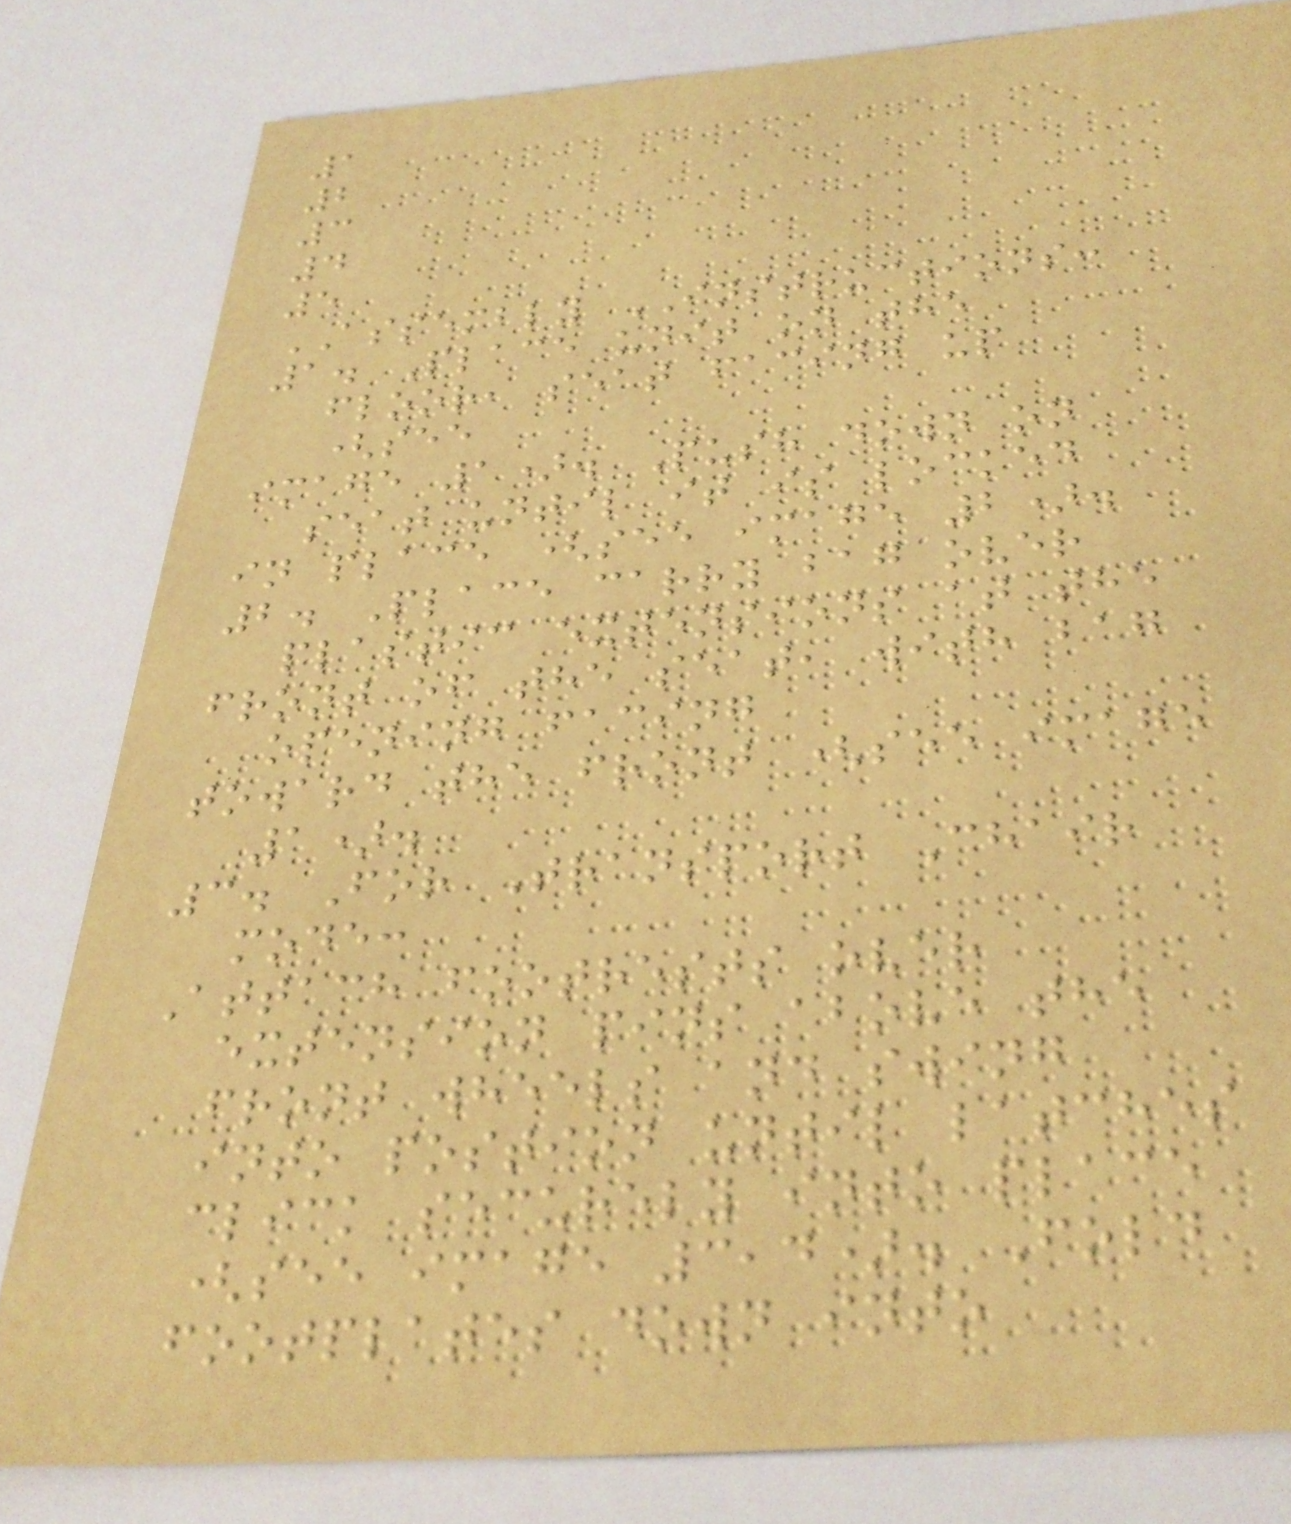1
2
3
4
5
ASSEMBLY INSTRUCTIONS:
1. Place unit on the
floor, seat facing up
(see
image 1). Push down on
seat until it is locked
in place (see image 2).
2. Place carry bag over
plastic extensions at the
front of the seat, with bag
opening facing
toward the front (see image
1).
3. For Transport Chair
mode:
Attach footrests over
extension pins above the
front wheels and swing
into postion until latches
click securely into place
(see image 3,4). Fold
footplates down into
